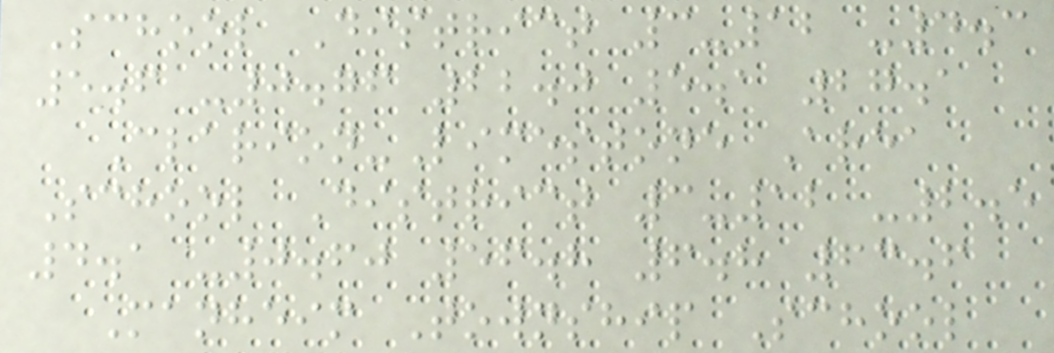School District 3-12 -4.3
5.6 -0.76 22.0 5.1 27.1
Clarion-Limestone Area
School District 3-12 -2.5
4.1 -0.60 56.8 6.8 63.6
Manheim Township School
